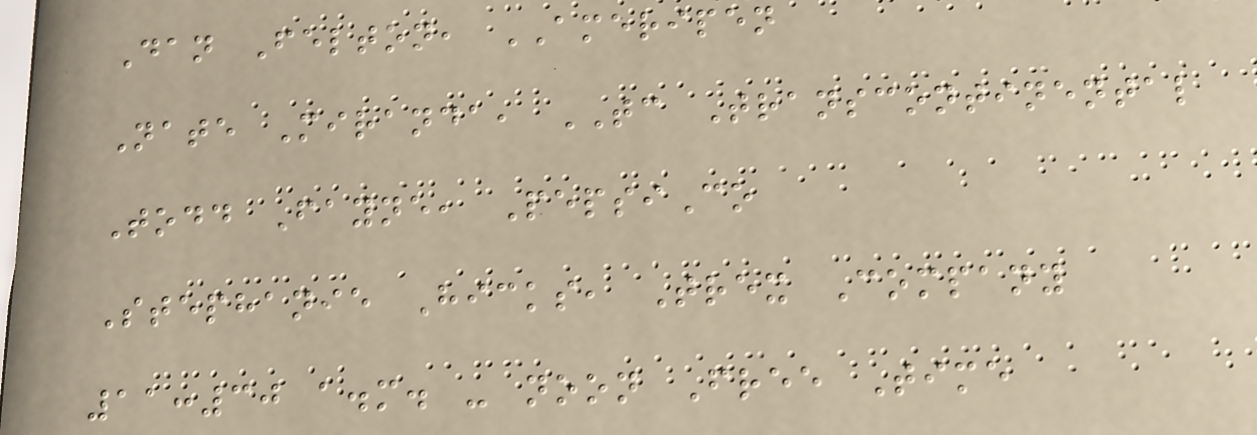Dan Felton, AMERIPEN
Nate Miranda, TC Transcontinental
Todd Fayne, PepsiCo
Stephanie Hicks, Trex Company
11:30 a.m. - noon Free Time
